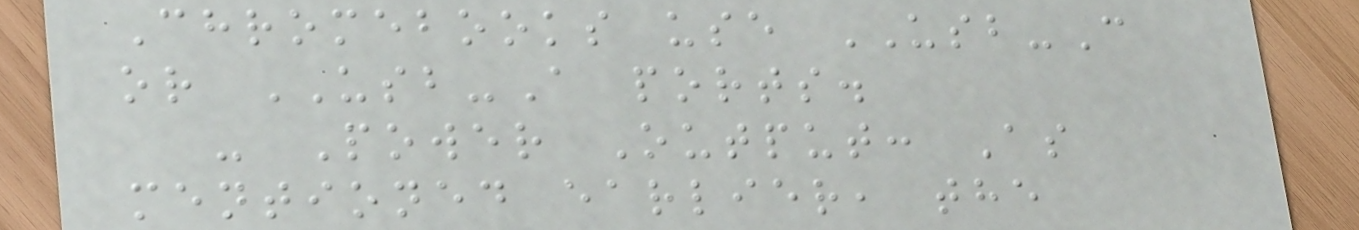Chromebooks use USB-C
or USB-A ports.
- Power Output: As
mentioned earlier, the
